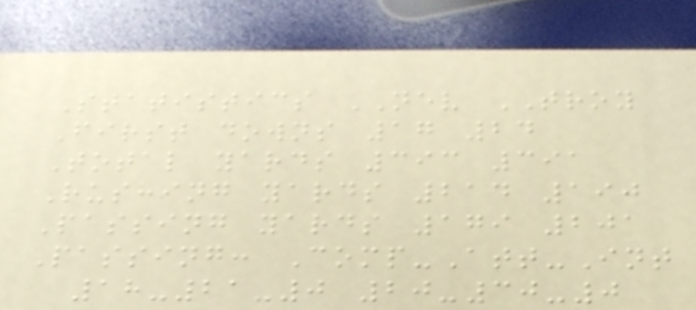Statistics NEV TROY
First downs 17 24
Total yards 393 391
Rushing yards 214 190
Passing yards 179 201
Passing: Comp-Att-Int
18-21-0 20-30-0
